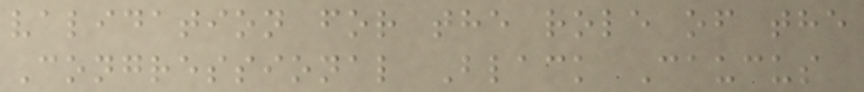validation for the role of the
Congressional Black Caucus
